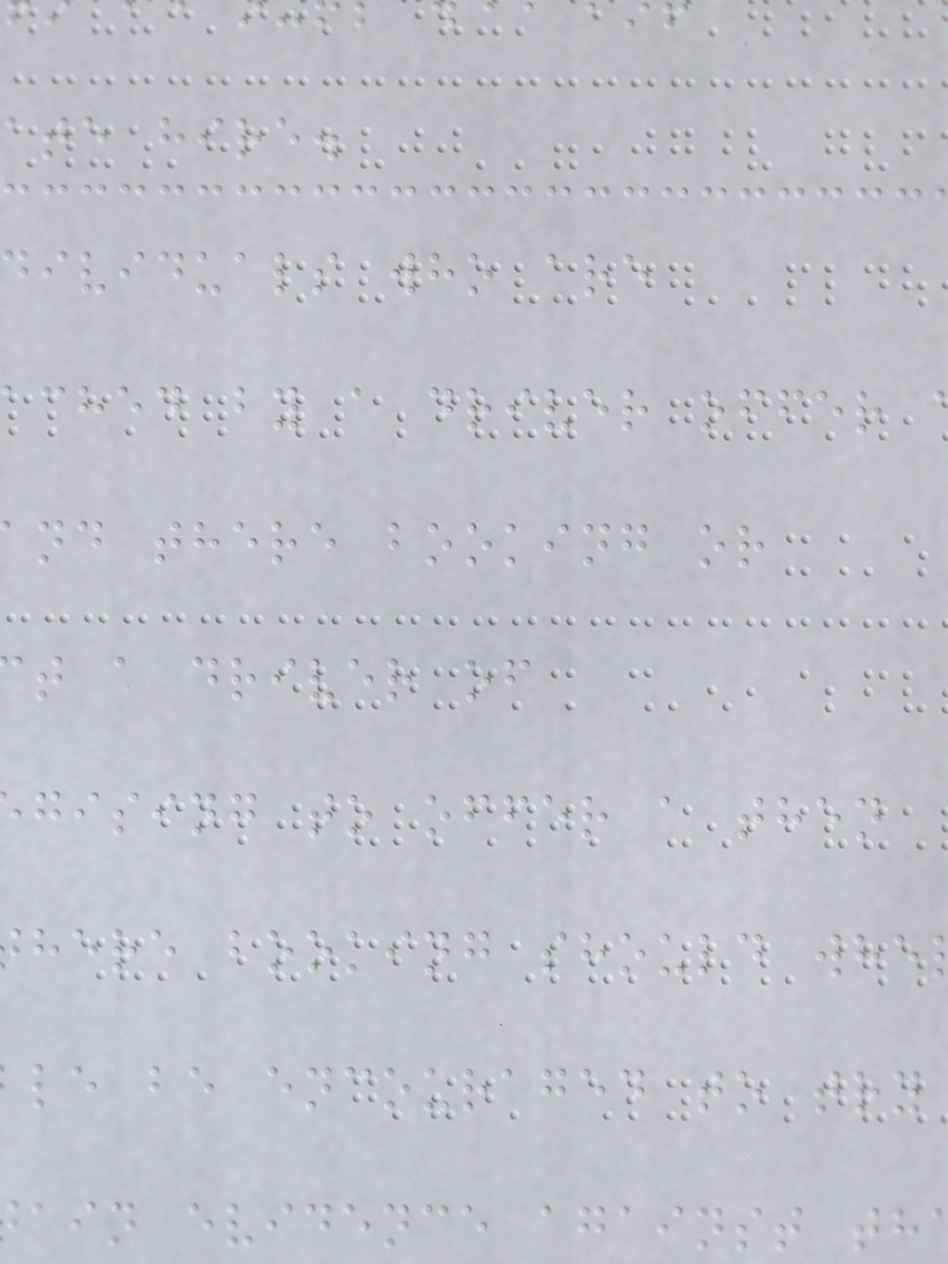ate hire.
dividuals who are
ched by a driver offer
nd there booking or
t a driver of
gising to offer a then
here booking should whe
le be encouraged to try
ain evidence against th
